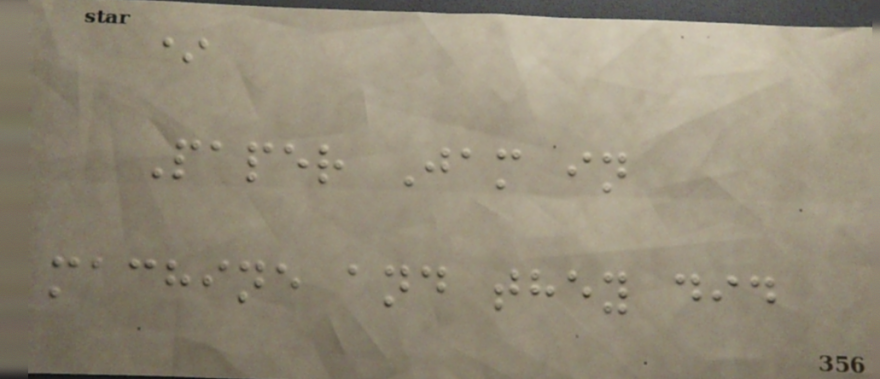*
Paper Jam in
machine and they did
